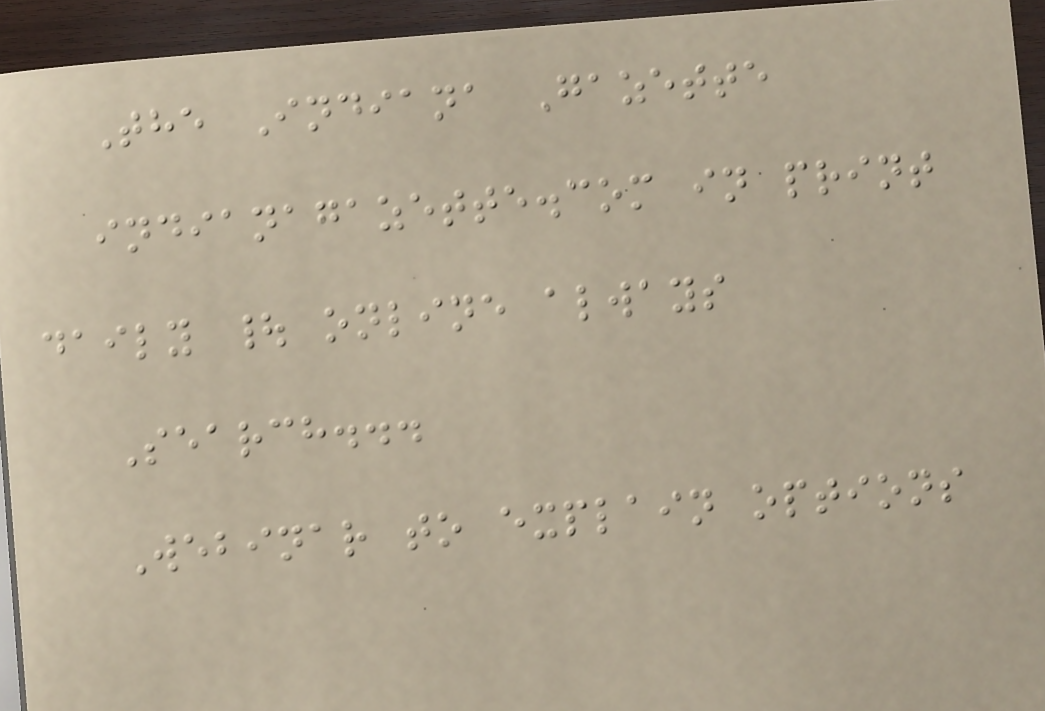The Indiana Gazette
indianagazette.com in print
daily | online always
Search...
Webinar to explain options
